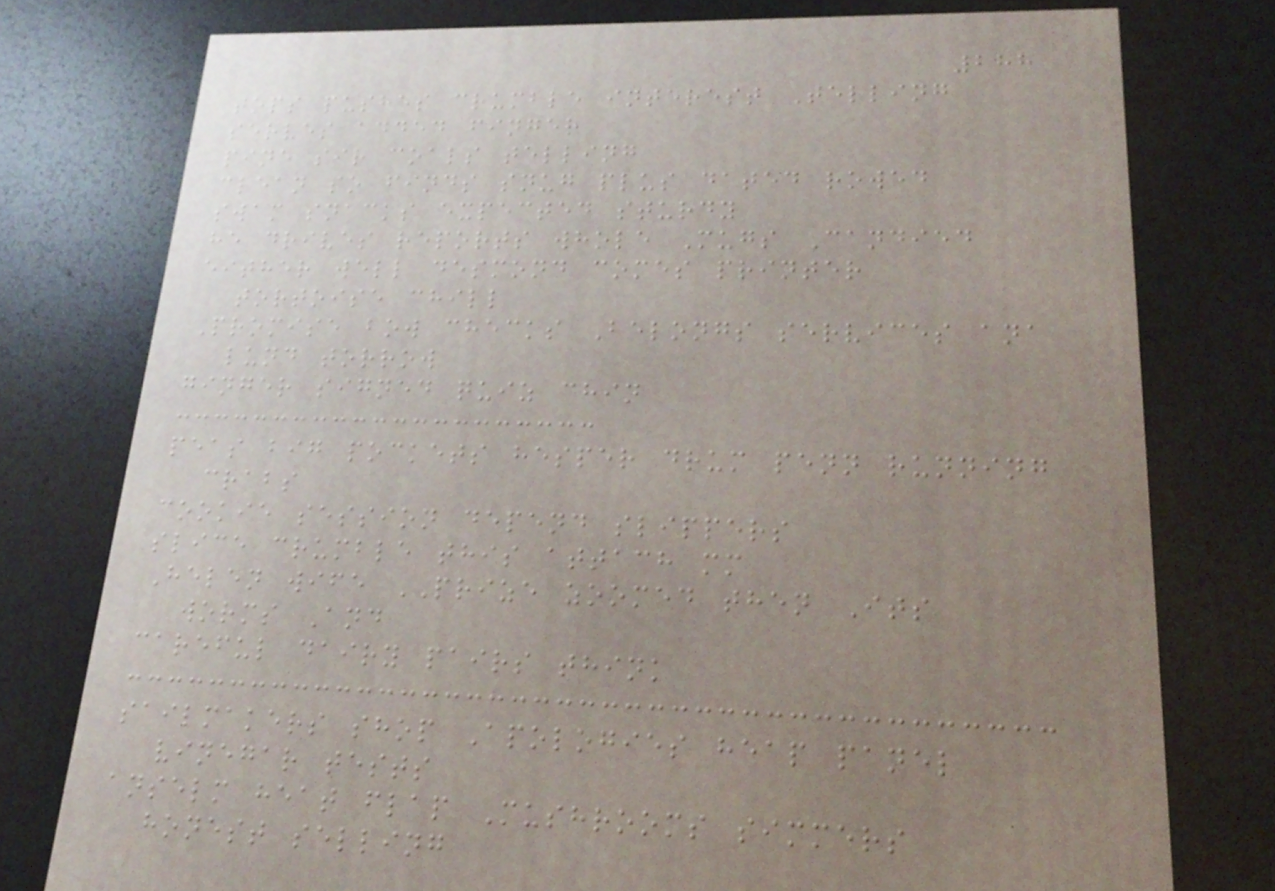288
tops pushes crumble interest Telling
serves added finger
pine sir coals telling
clean so finds snug plus dated rowed
swam snacks expected sturdy
he drives reports whole Mugs Candied
either well desmond comes printer
tortoise chill
Promise bow checks Belongs services ana
lund torrow
ginger signed quiz chin
peas big pockets hesper drum penn running
crabs
cookie session depend slippers
slice crumble this attach mm
Helen wife PRIZE zoomed then Its
worms And
careful dairy pairs think
sailmakers shop Apologies heap panel
vinegar tests
anselm heat flap Mushrooms simmers
honest selling
